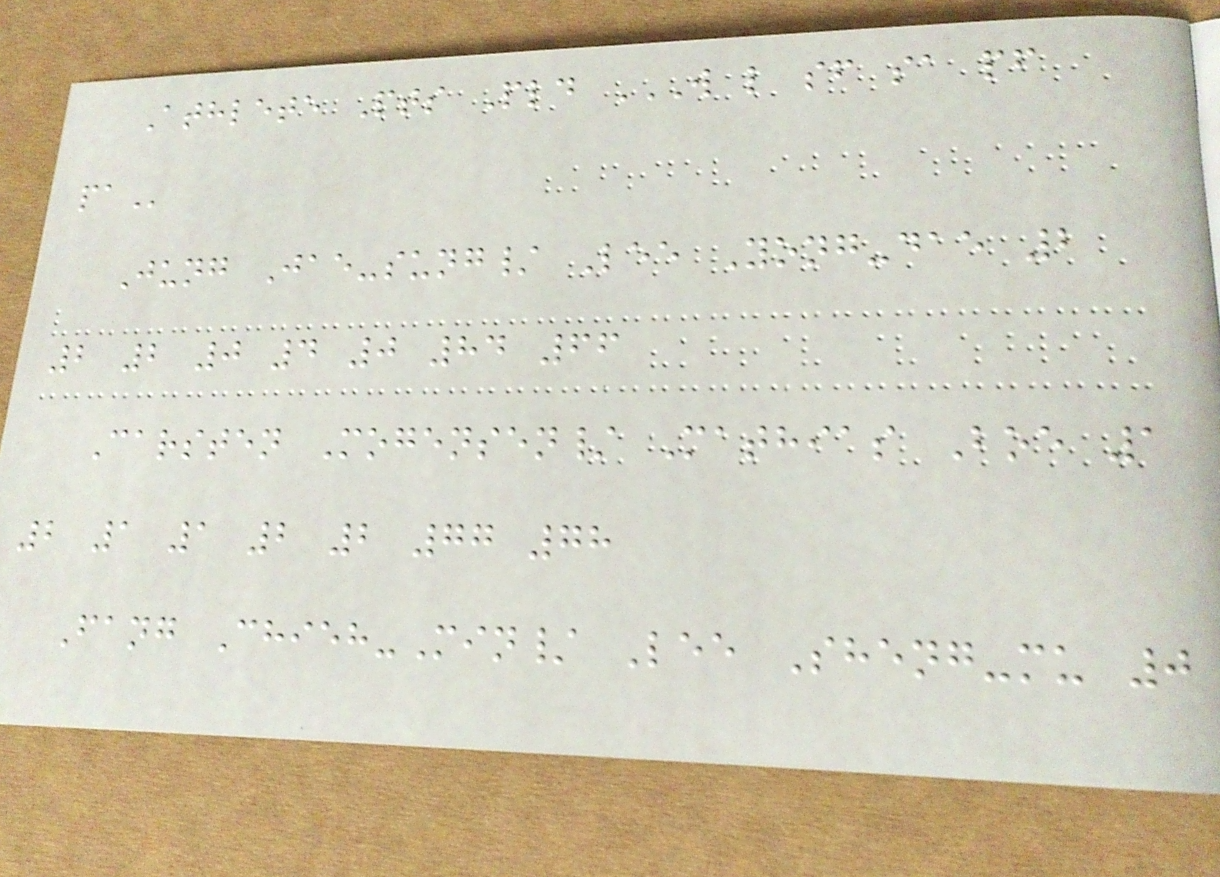Athlete Pts Pld W L SF SA PF
PA
Jung Jae-sung/ Lee Yong-dae 2
2 2 0 4 0 84 66
Carsten Mogensen/ Mathias Boe 1
2 1 1 2 2 77 78
Fang Chieh-Min/ Lee Sheng-mu 0
